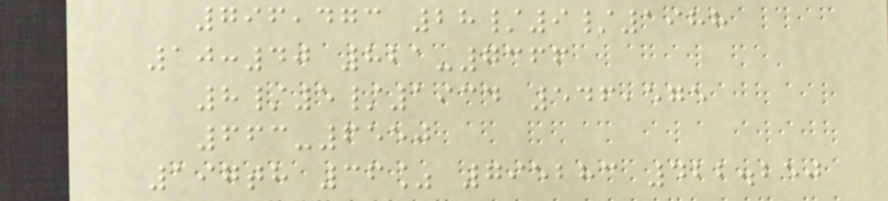796,473 28/9/1988
10:40 821-7366
8/5/1934 546,575
663-6550
197th 36% 795283 422.250
